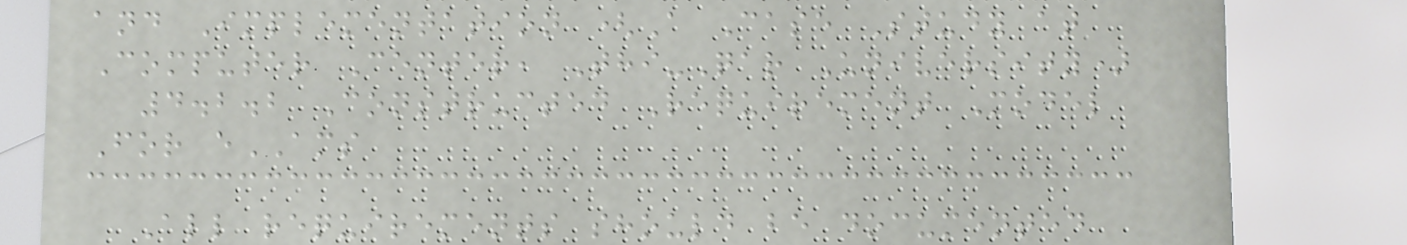and Implementation (A Case Study at
Computer Center, Thi-Qar University)
4.2.2 Constructed Requirement Model
For eAMS
All requirements should be documented
